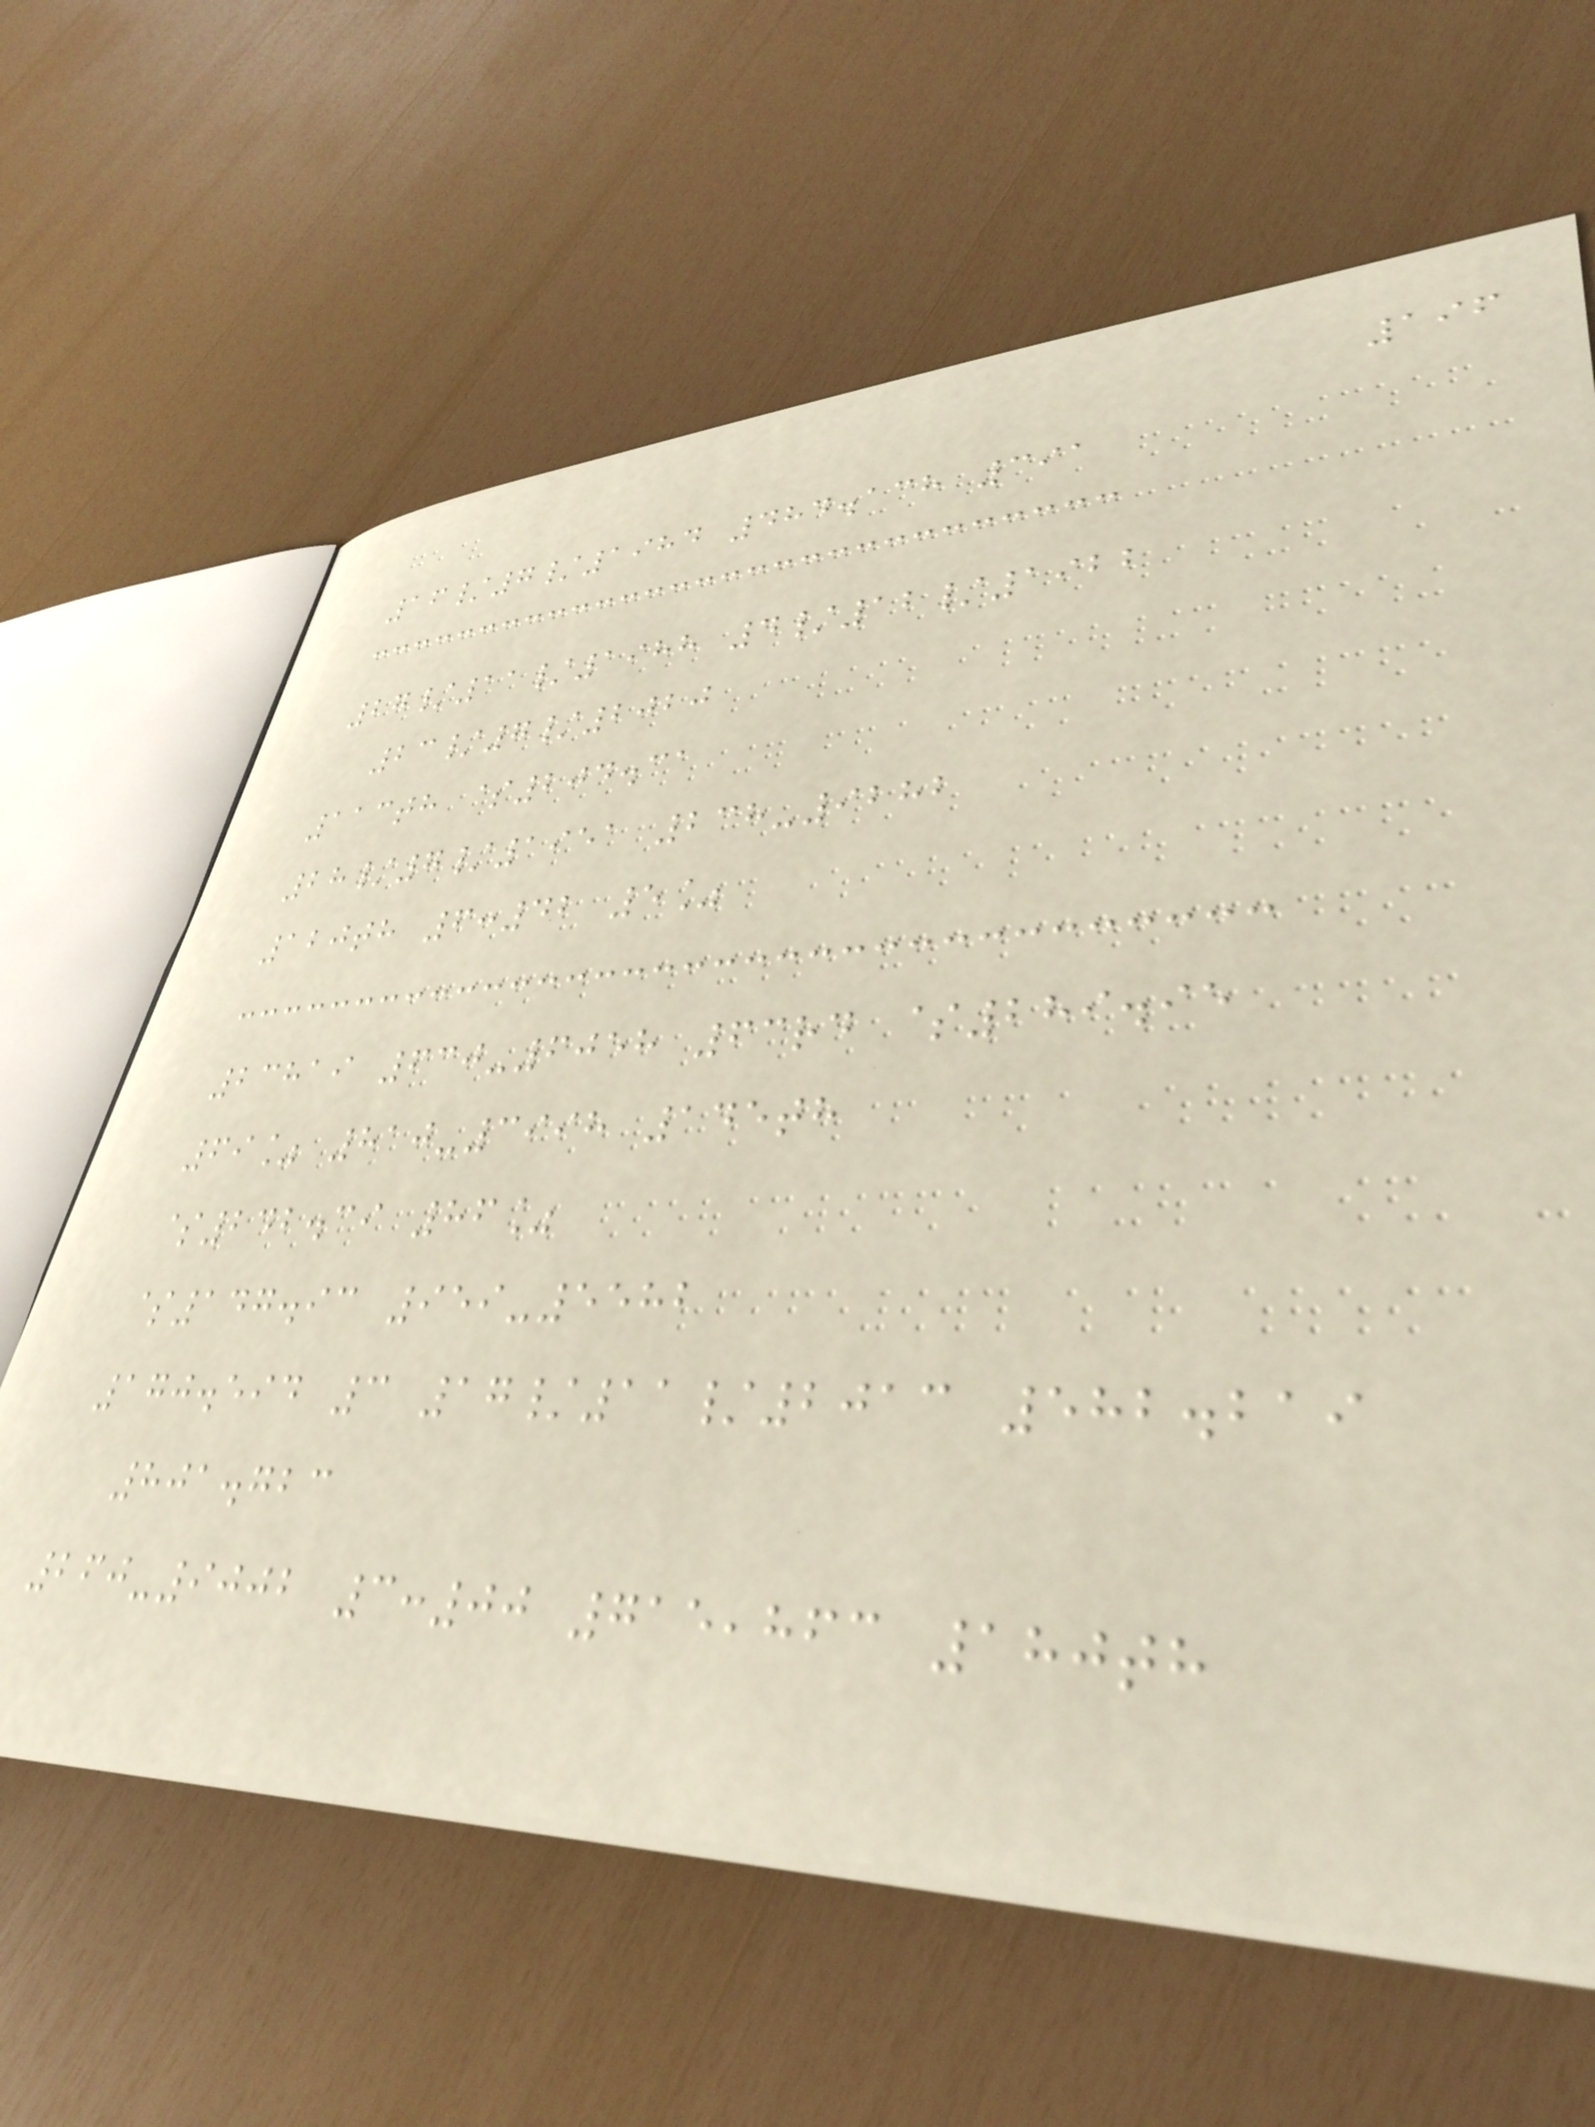196
16/7/1984 484.138 391
27/11/1988 4/12/1922
23/7/2020
113th $204.31
28/7/1951 238-9282
120th 6:42 5%
23819 630-6058 63rd $289.95
69% 810-3998 145th
$242.39 86%
$147.93 959-5582
170.594 3 17/11/2013 582.219
801.723
260-9002 3:00 715,863 180th
